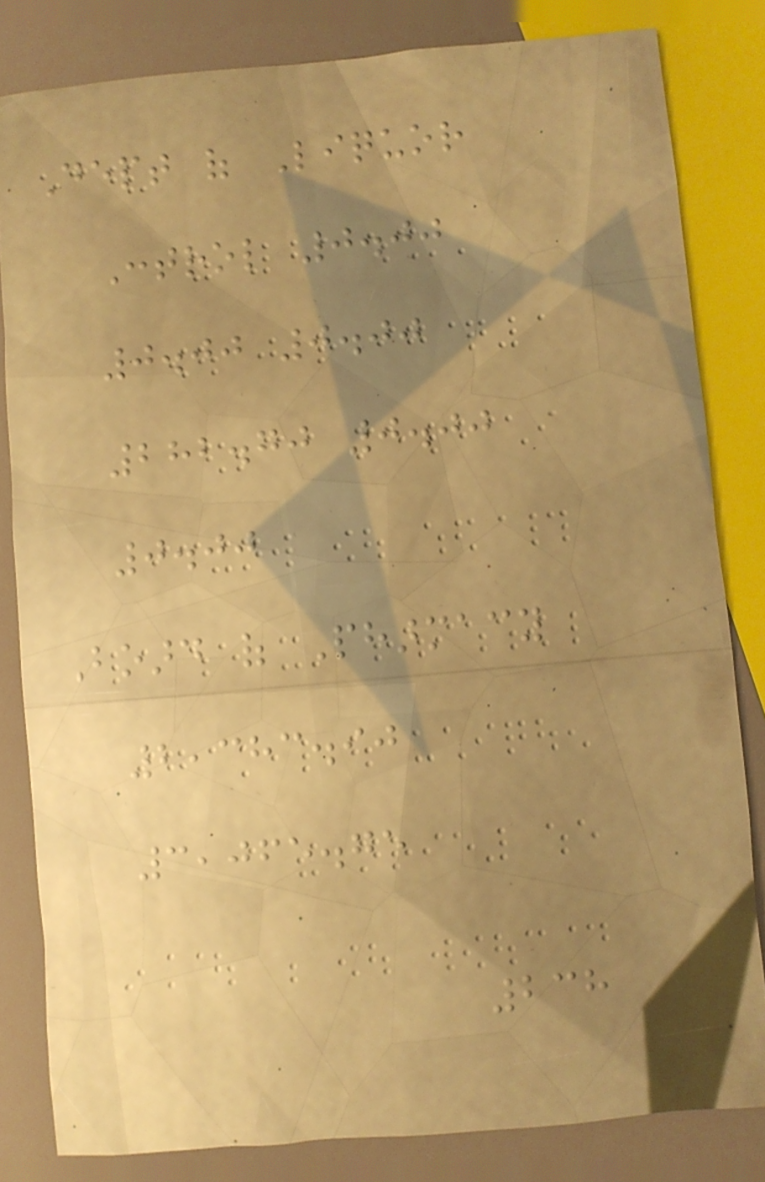Dept of Liquor
Control 0.00
0.00 0.00
282.70 0.00
0.00
Board of Pharmacy
2,383.90
3,065.75
238
